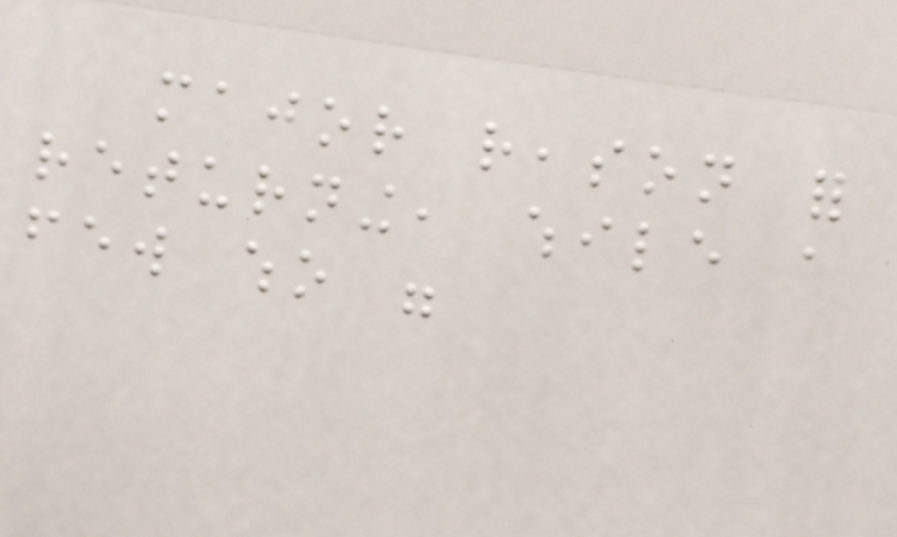major reason for
returning, while a
few who were
